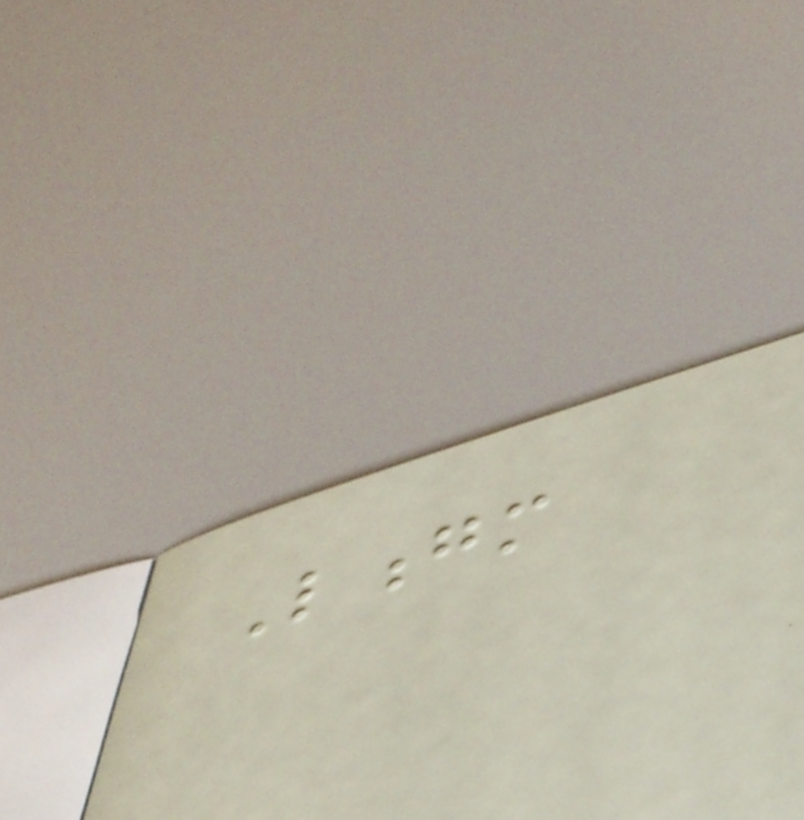Longm
